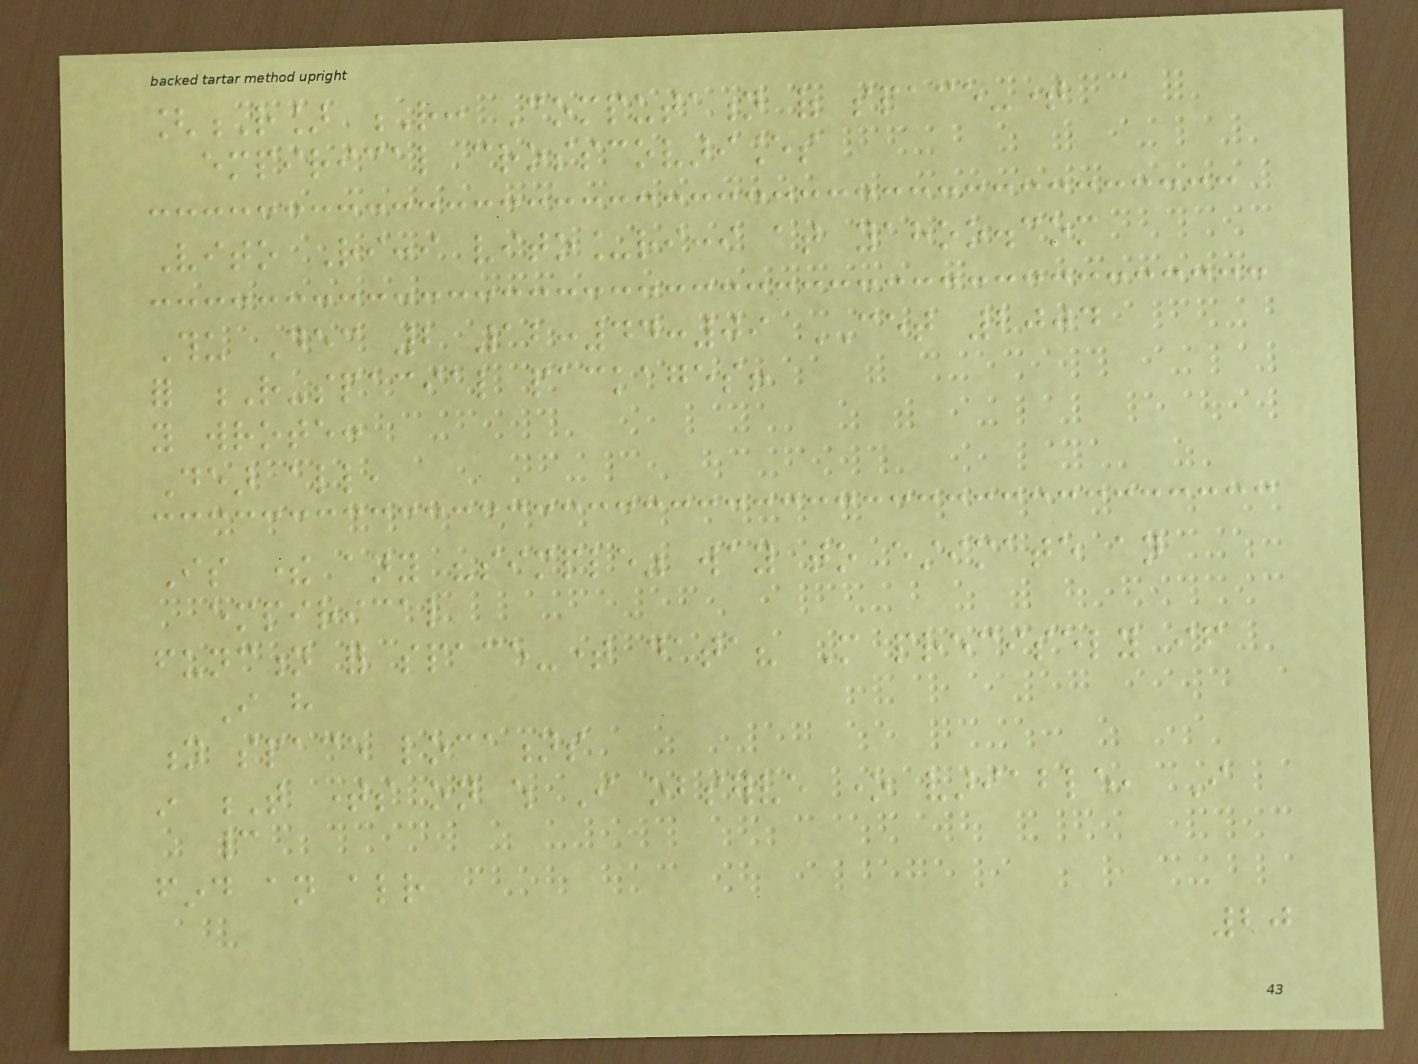[R] R: Computation of space-time
empirical crosscovariances
Vito Ricci vito_ricci at yahoo.com
Thu Dec 2 12:44:09 CET 2004
for R-spacial packages!
you wrote:
Dear all,
Is there any "simple" way to estimate an
empirical
function for space-time data? More precisely if
I have
n space locations
in T times on which I observe one variable, I
cannot
find an already
20
